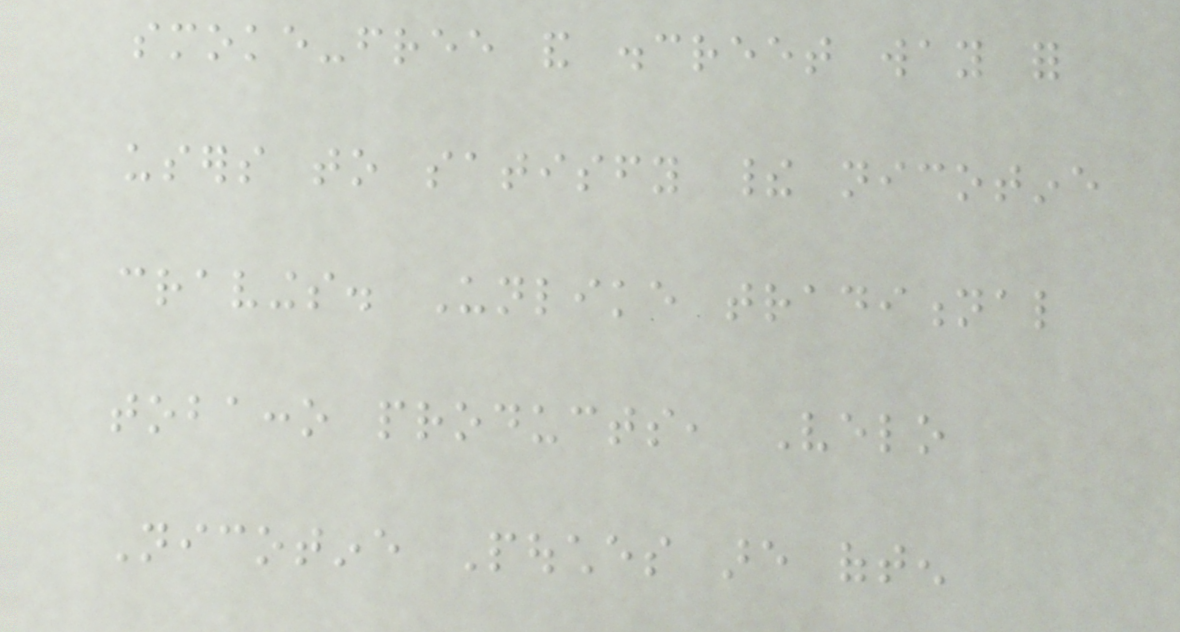smoke-free and discreet way for
users to satisfy their nicotine
cravings. Unlike traditional
tobacco products, Velo
Nicotine Pouches are often
